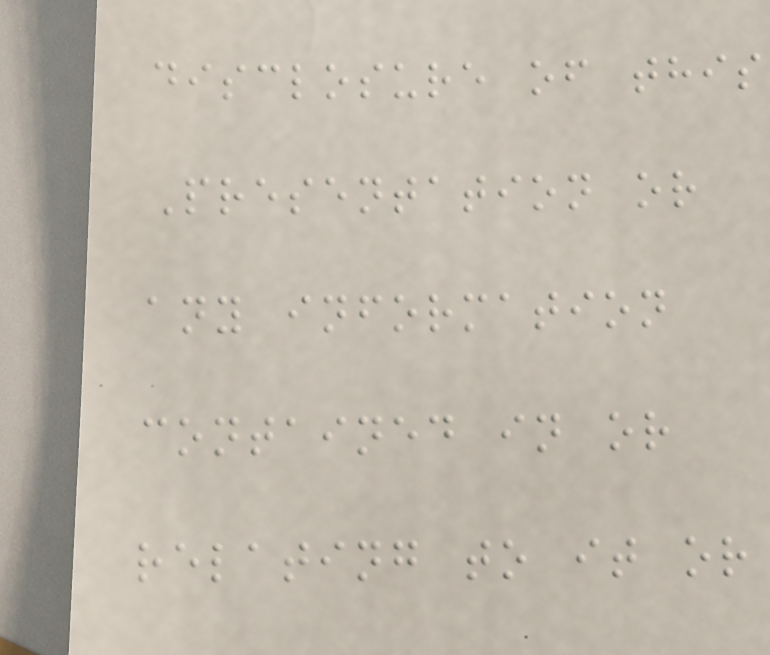disclosure of this
Presentation or
any information
contained in or
relating to it or
